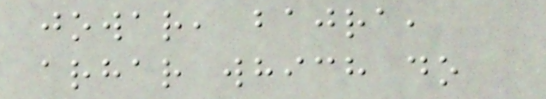jowar, bajra,
arhar which do
